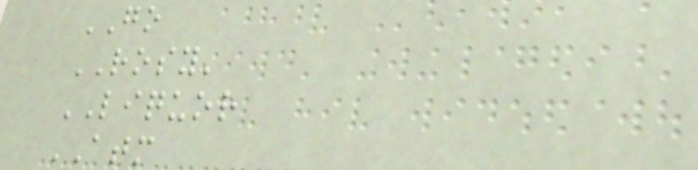GO
ROSY'
LIQUOR
ATM
